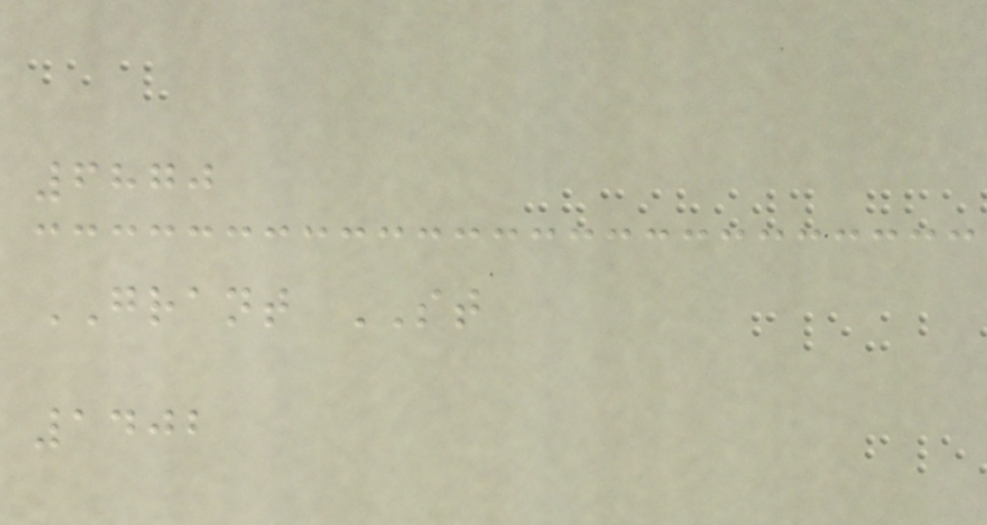6870
GRANT ST
1402
